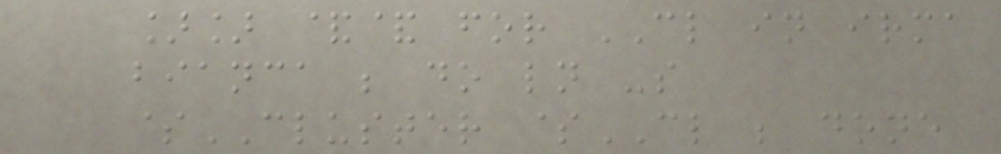]] && for CL in irma
bianca ; do ln -s
$CLUSTER $CL ; done
